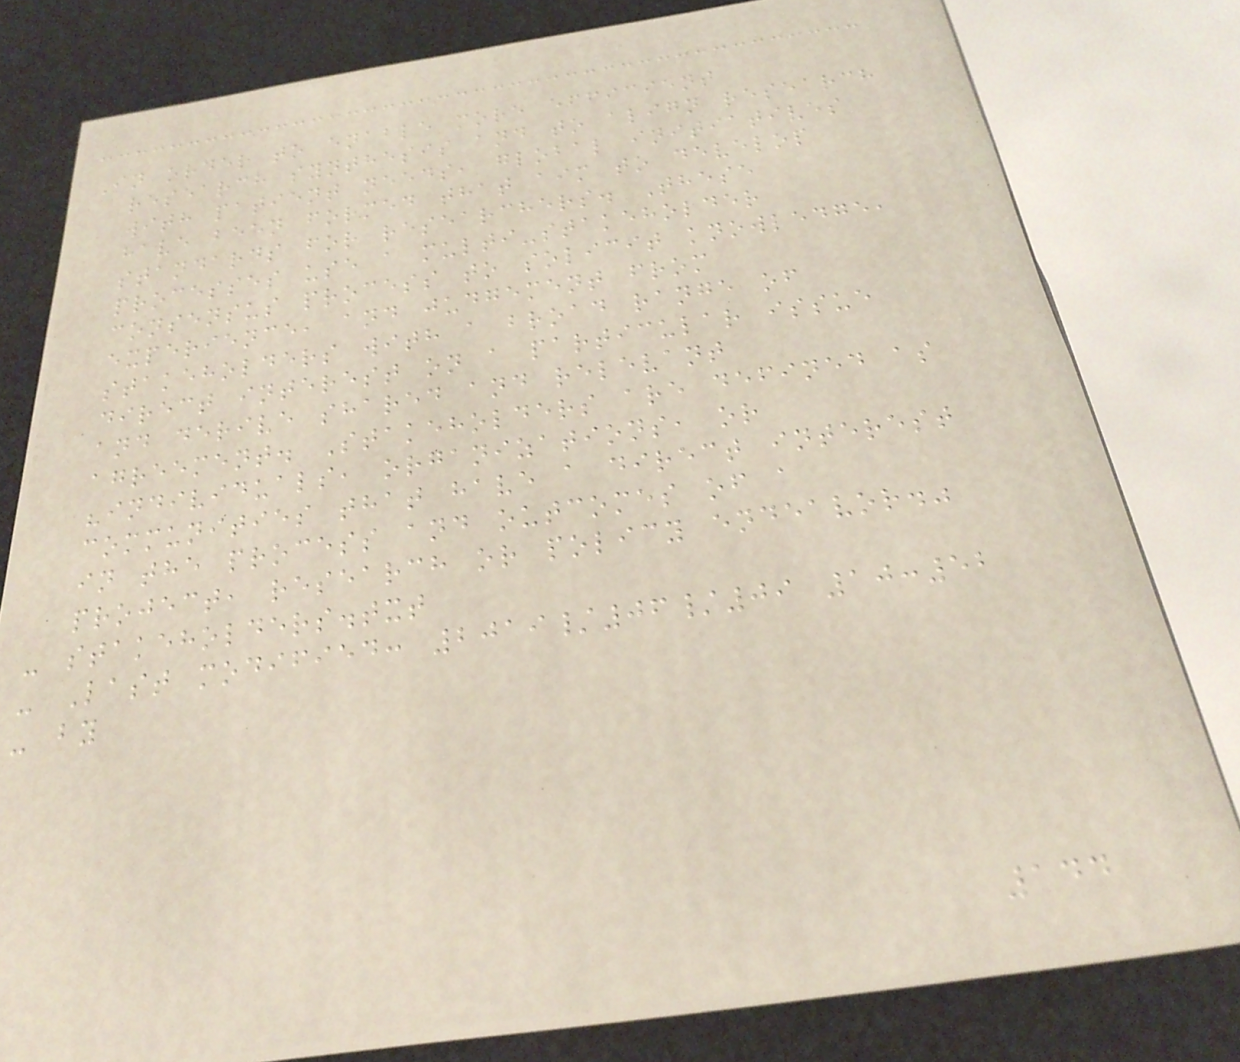In order to enable more efficient
research synthesis and to align research
with patient needs, global initiatives
have been formed that aim to develop
standards for researchers. These
processes use a multi-stakeholder
consensus process to solicit knowledge,
experience, and judgement from
stakeholders with a broad range of
direct interest on a particular issue
and derive shared and relevant
agreement. Stakeholders are defined as
"individuals, organizations, or
communities that have a direct interest
in the process and outcomes of a
project, research or policy endeavor."
- stakeholders.txt
- Last modified: 2019/06/09 10:52
- by
144
